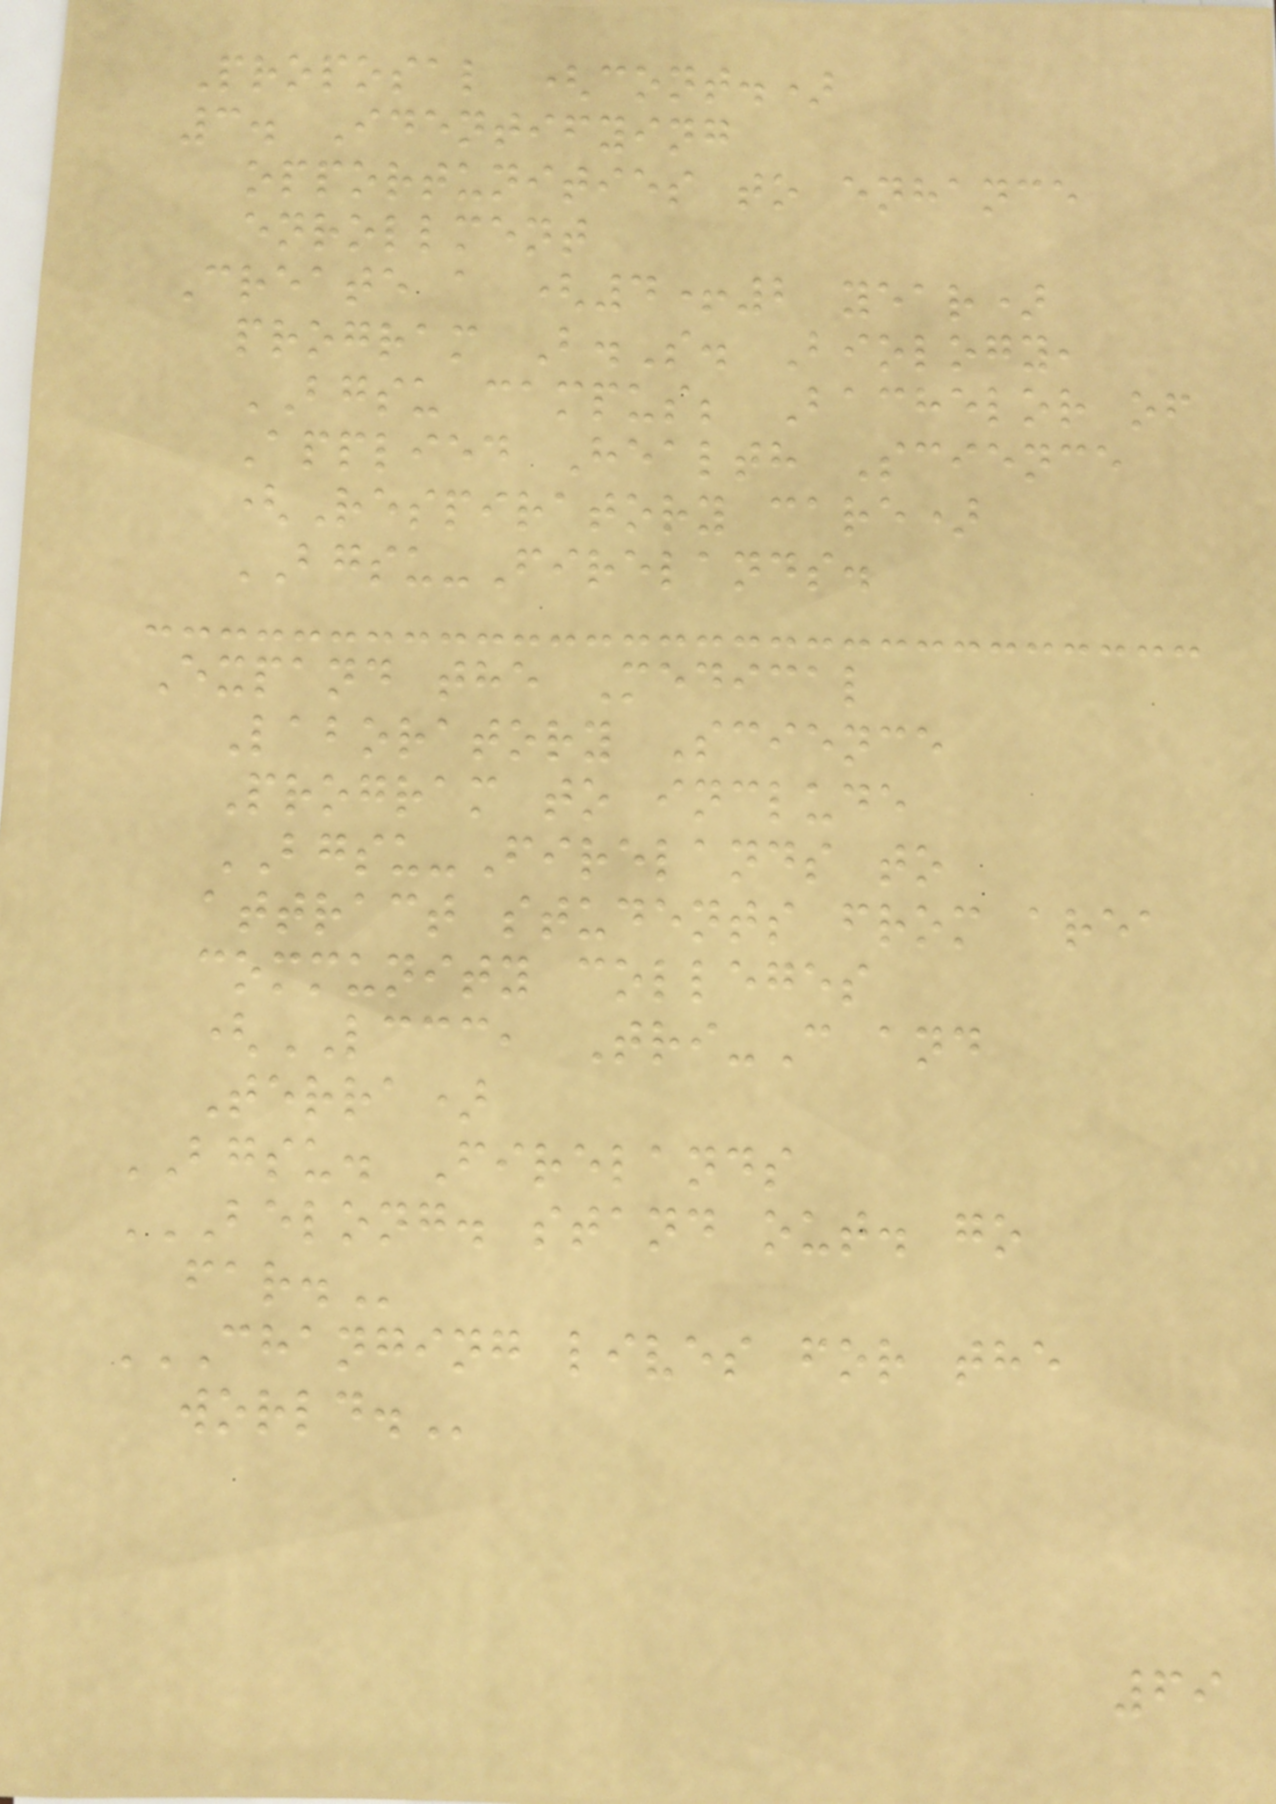Proposal (cont.)
3. Identifying
opportunities to enhance
enrollment
Create a (4+2 year)
program B.S. Biology,
BGSU campus; Bachelor of
Applied Health Science
(Respiratory care)
BGSU-Firelands.
Expand the Medical
Laboratory Science
Program to include
BGSU-Firelands to
attract students from area
community colleges
(LCCC, Tri-C and
Terra)
BGSU. Firelands
BELONG. STAND OUT. GO
FAR.
CHANGING LIVES FOR THE
WORLD.
69
